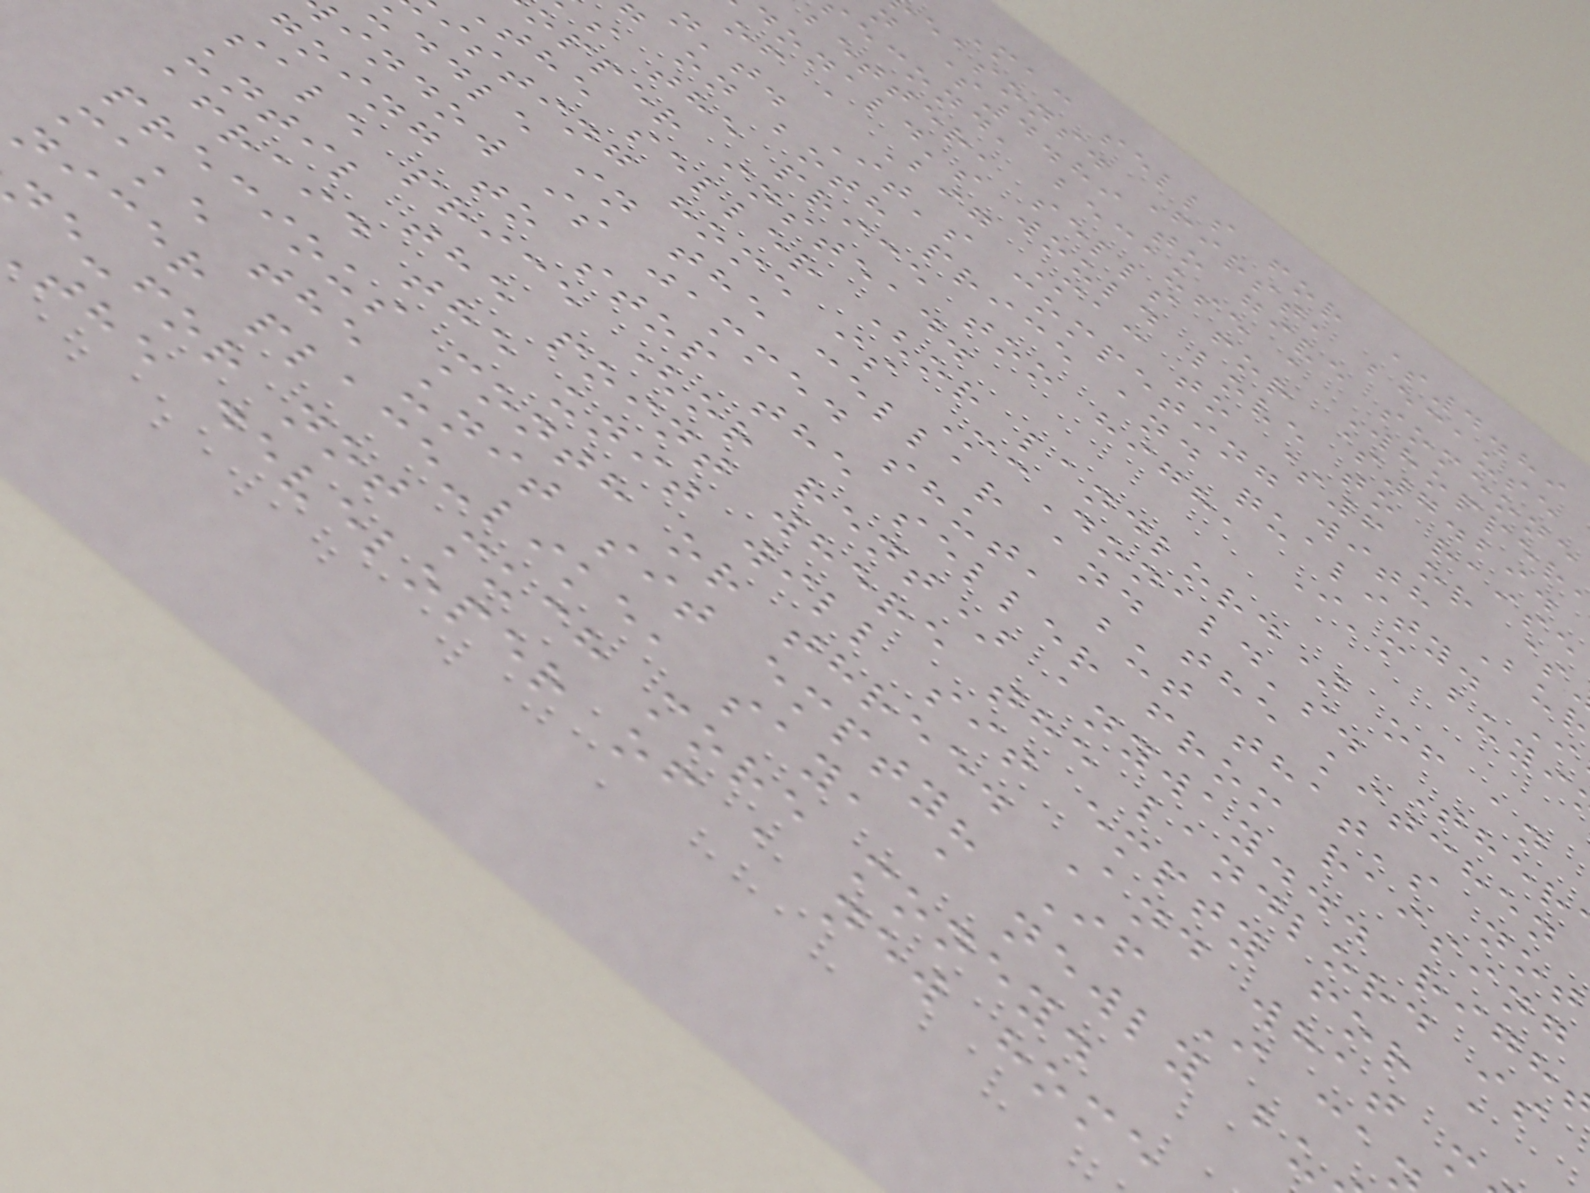Mac sells for $4.89
easons. First, because
n $4.89 to give someone
econd, because a Whopper
better, sells for $7.29.
donald's would love to raise
of a Big Mac to $6 or $
n't. It's competing with Bur
g on both price and quality. I
s the price too high, I'm buyi
opper instead.
the seller (or landlord) of an
isting home is McDonald's. Ther
uddle in the cellar and the kitchen
indow is jammed shut, but that's not
going to stop the seller from raising
sale price (or rent) anyway... righ
until the point where the landlord is
afraid the unit will sit empty for a
precious month or three. And what m
make the unit sit empty? If I ca
nicer place-like, say, a newly bu
ne-for not much more money.
the developer of a new home
